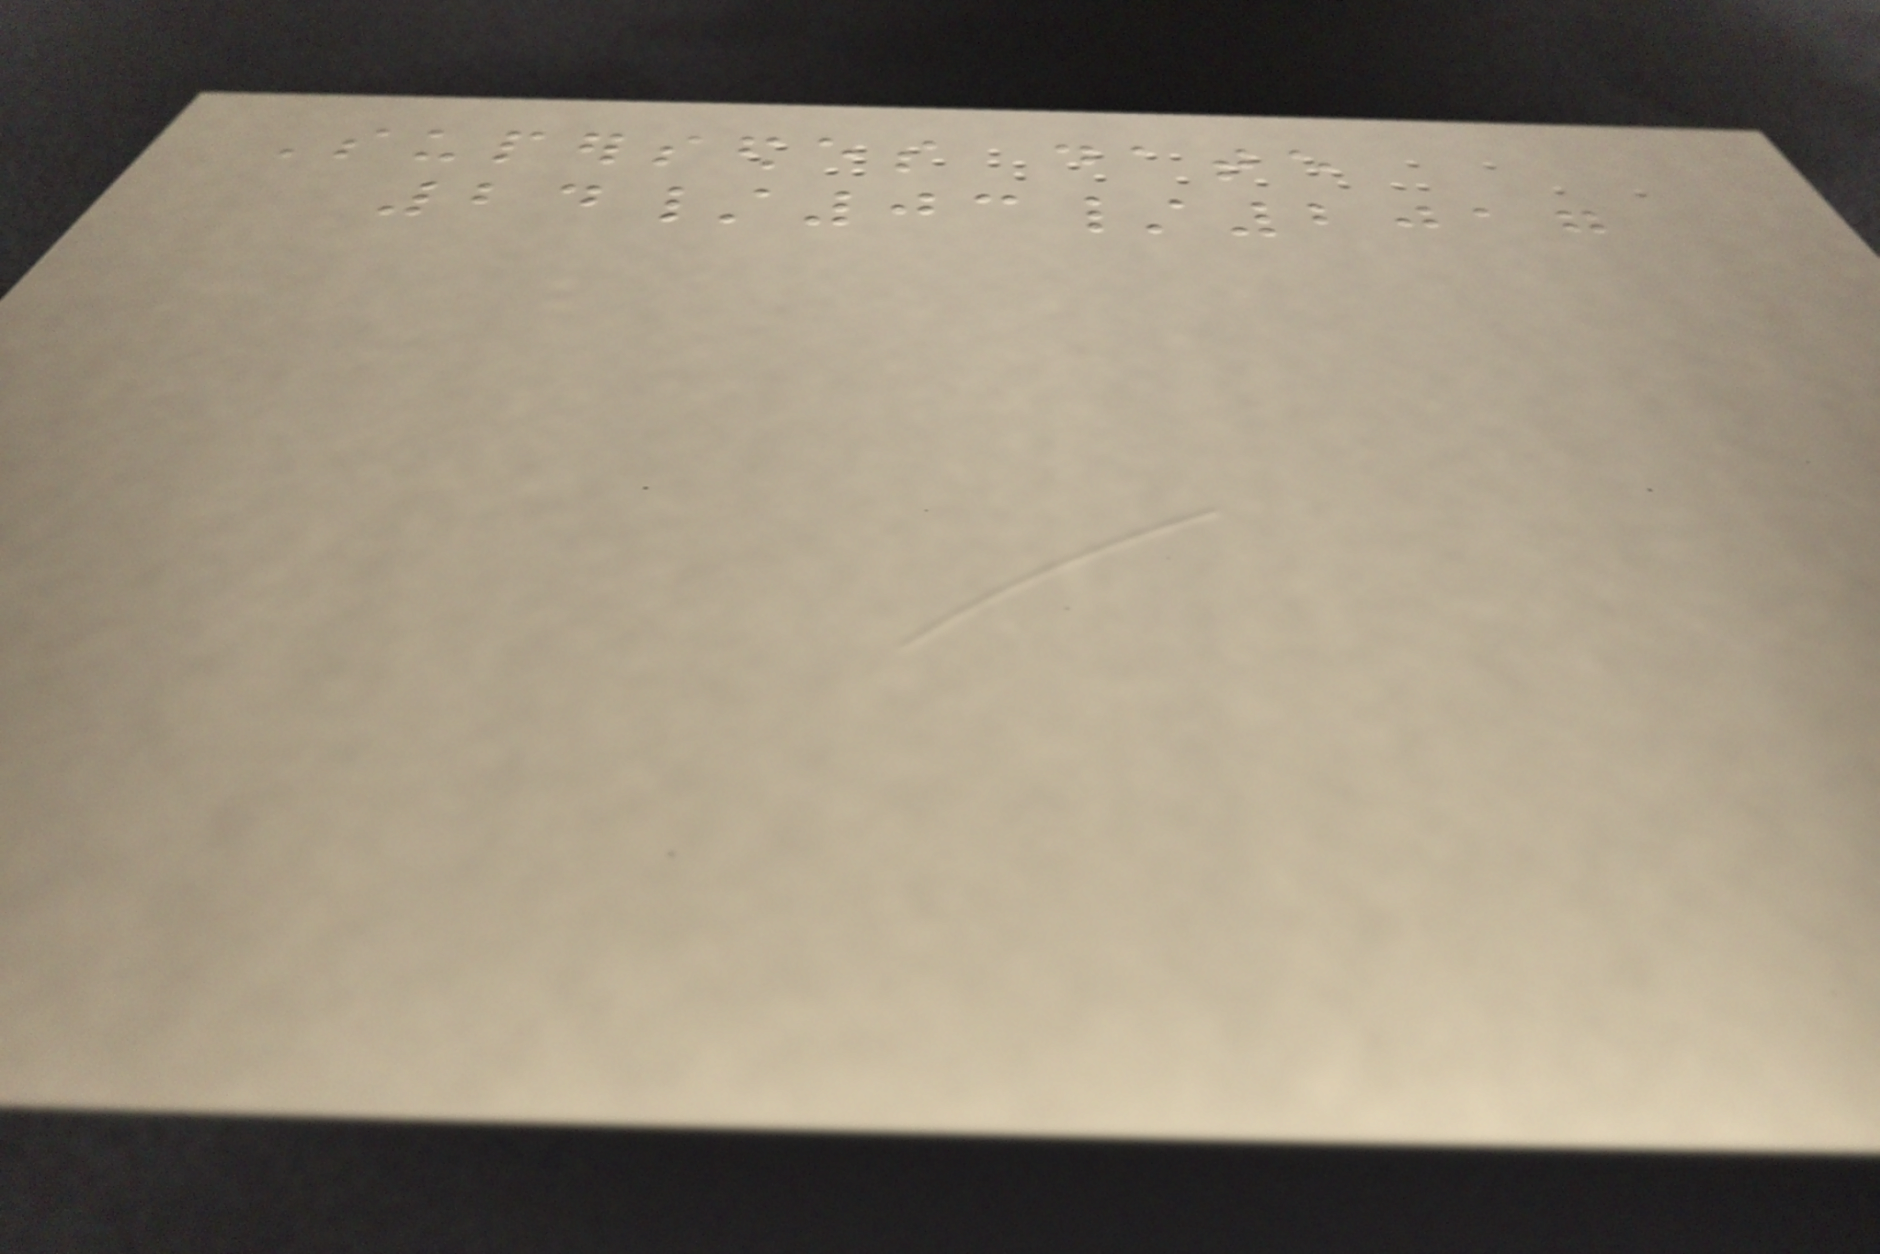Supersedes date
24/03/2017
